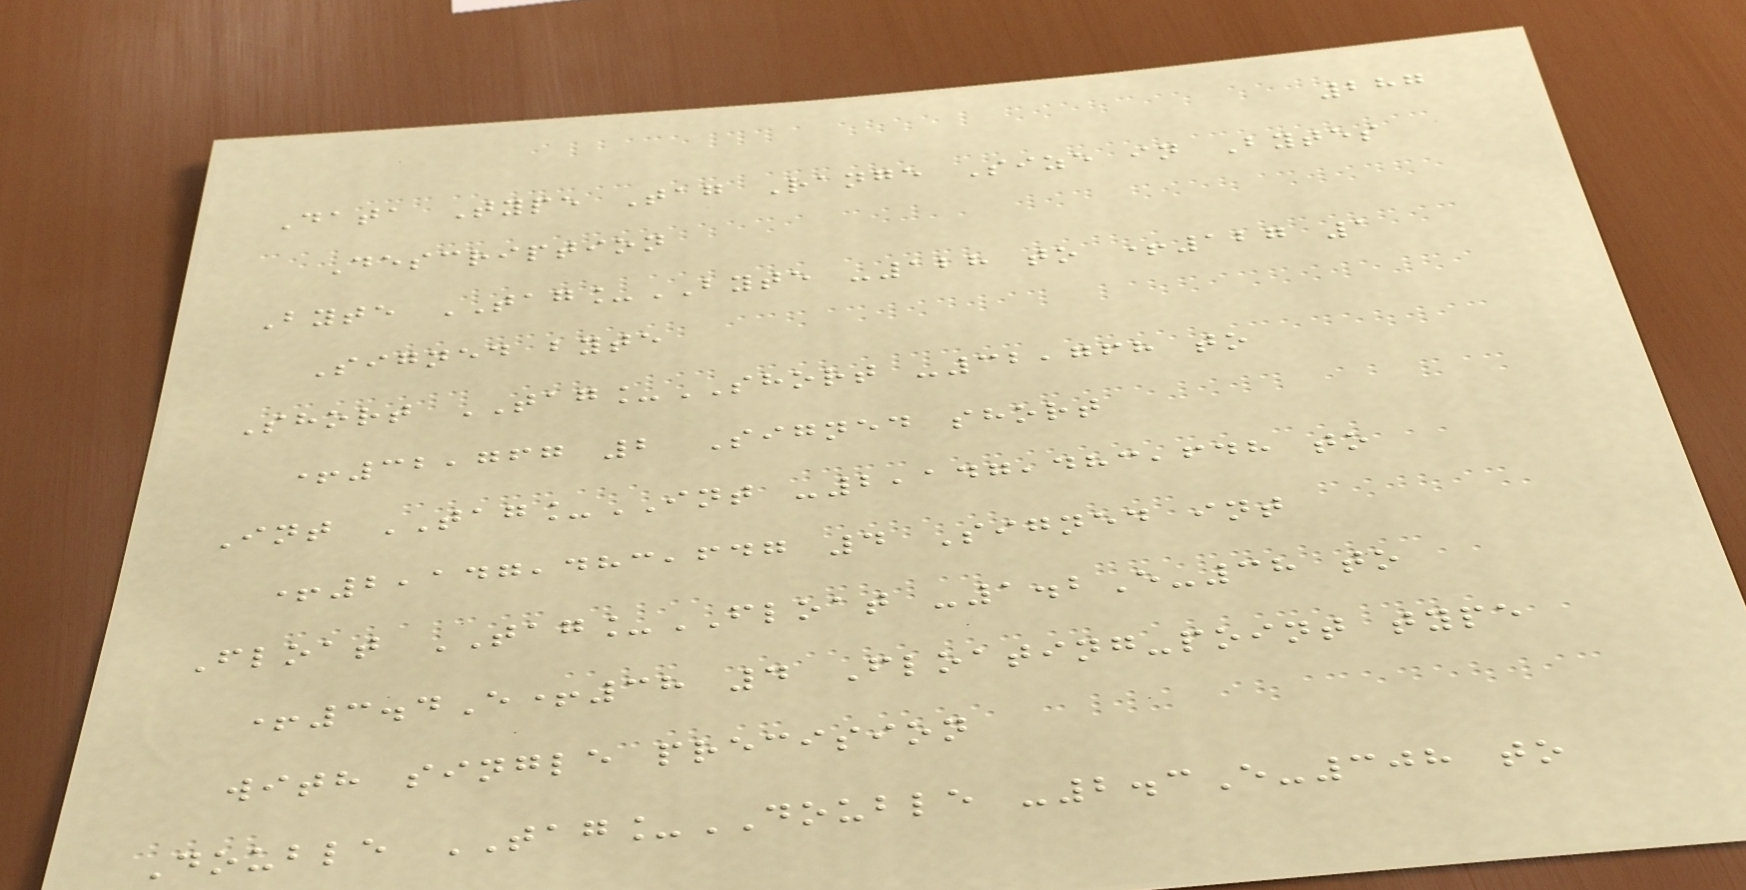287
Data Type Tag Range Size in Bytes
Description
Byte TAG_BYTE -128 to +127 1
Signed byte
Short TAG_SHORT -32,768 to
+32,767 2 Signed short
Int TAG_INT -2,147,483,648 to
+2,147,483,647 4 Signed int
Float TAG_FLOAT -1.2E-38 to
+3.4E+38 4 Floating-point type
with single precision
Double TAG_DOUBLE -2.3E-308 to
